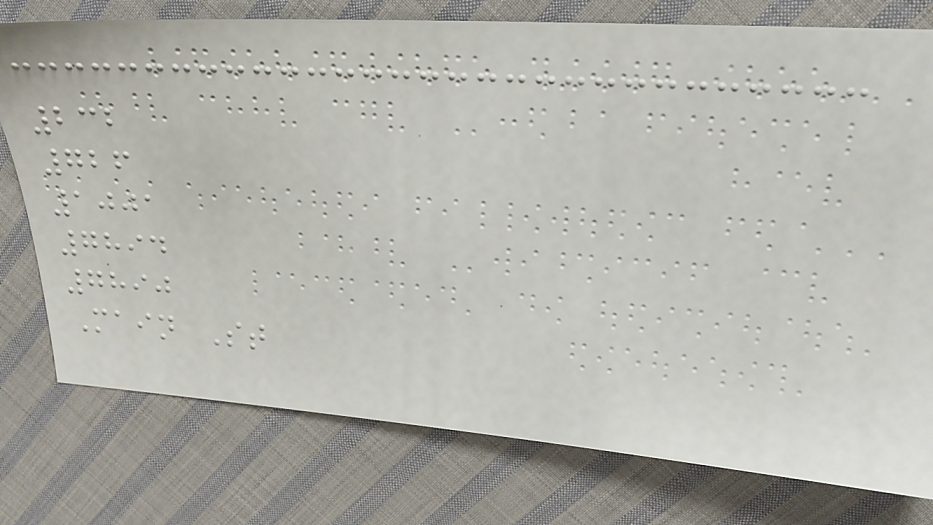232
726
1001
7894
7890
Main St
